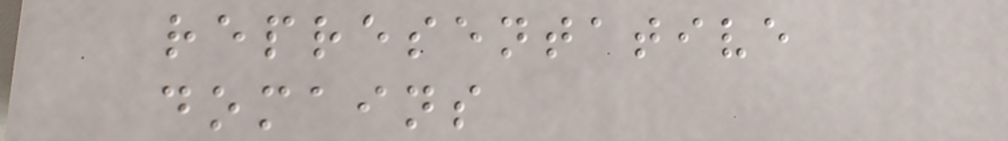representative
domains
